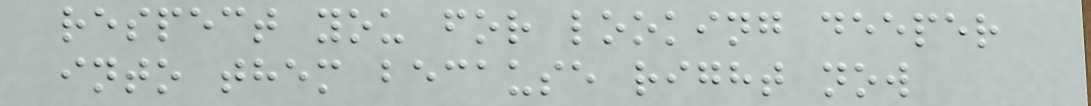respect you for looking deeper
into them because right now
